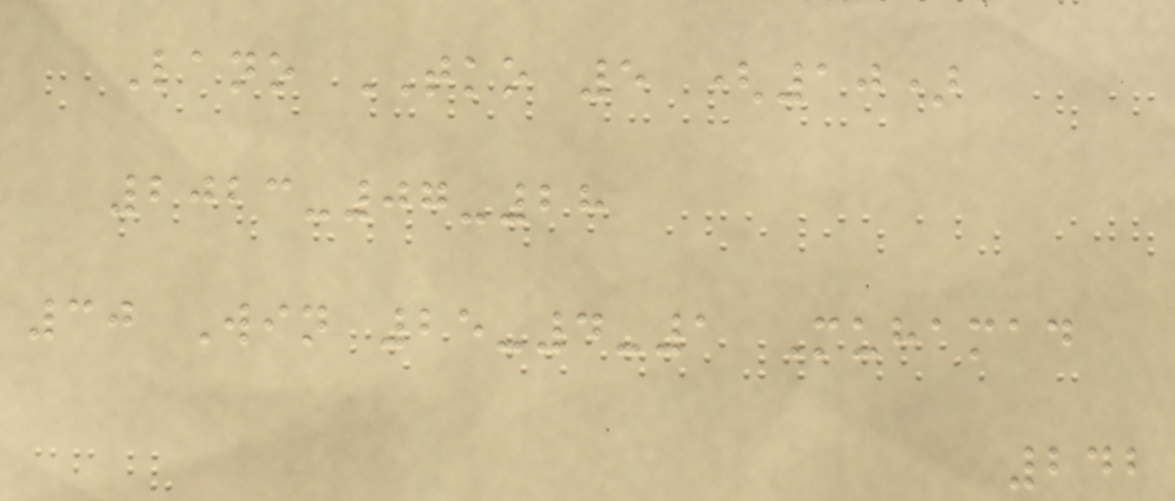Lano TKO 5 (10)
2023-07-28
30 Win 25-4-1 Muhamad
242
